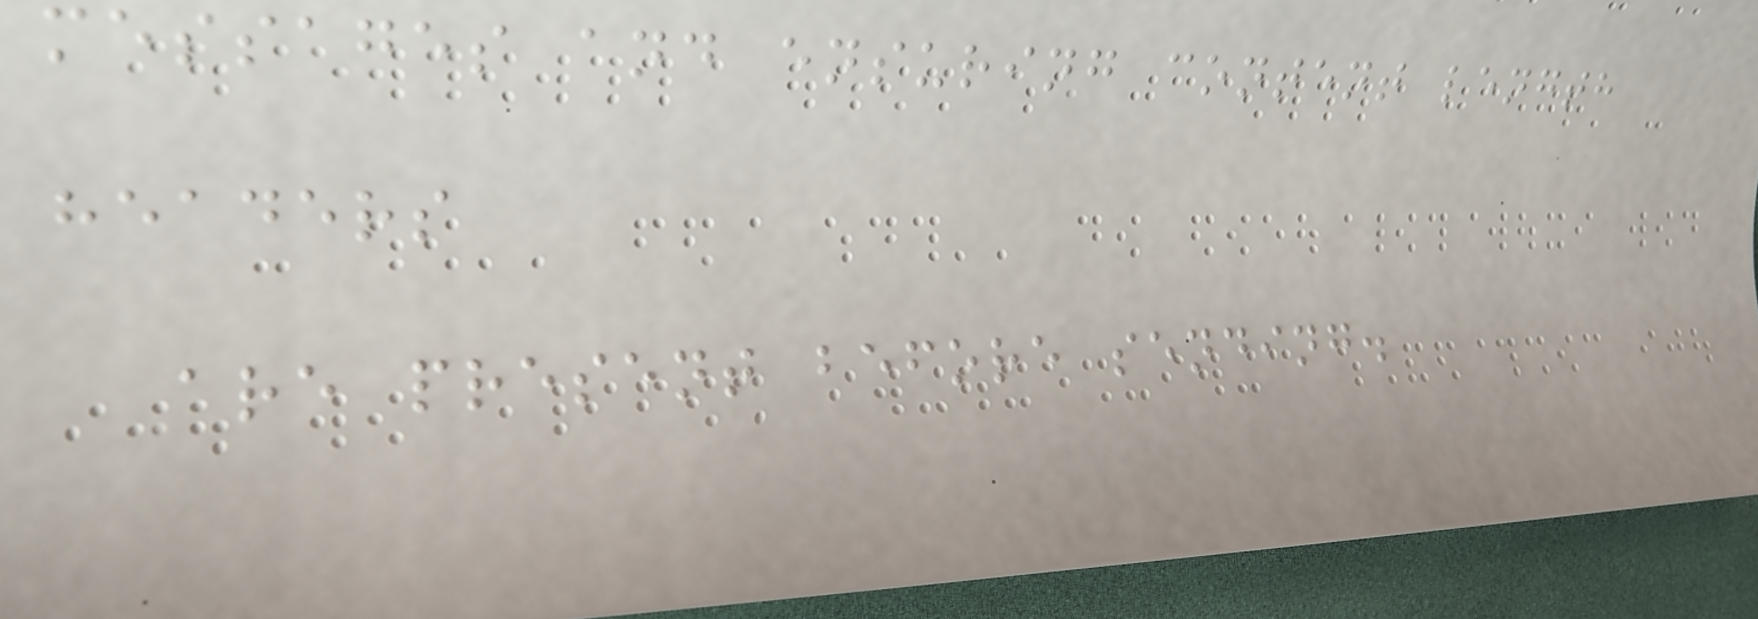messages and ensuring content length
headers
are present before sending.
